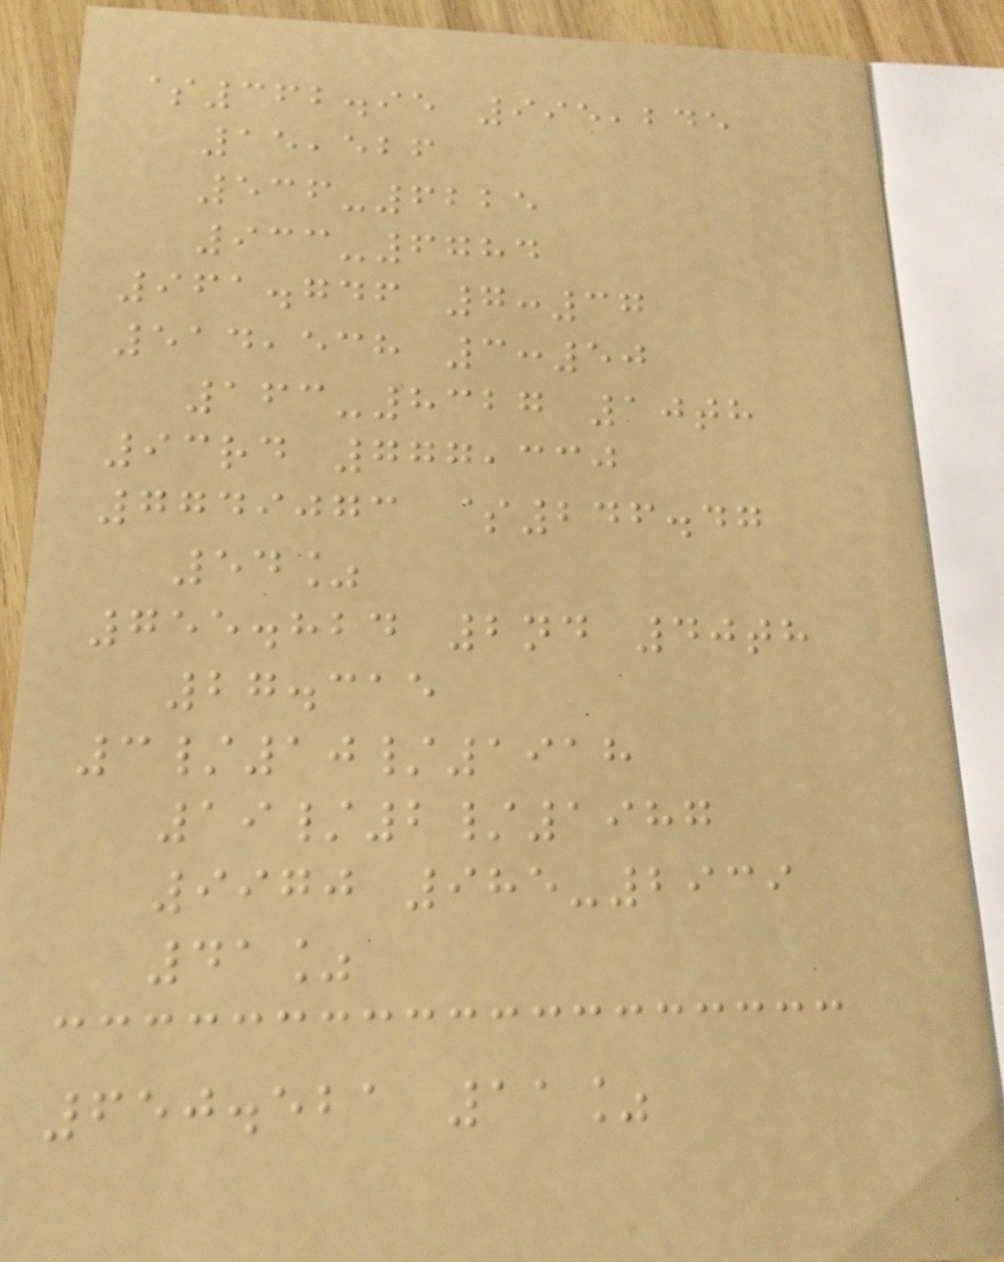$362.95 995,245
15,526
536-6225
933-6784
961.746 7:37
514,538 3:50
163-8327 10th
93rd 777,330
7749073 $246.47
54%
755.824 2nd 40th
27.315
3/10/1918
19/2/1987
9970 985-2939
41%
650.521 11%
